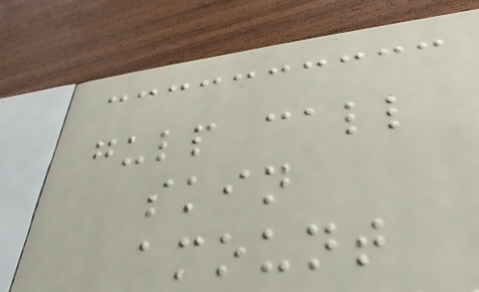gulp call
skin
amount
